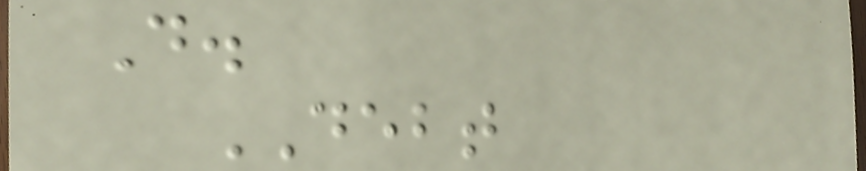D.
DEBT
